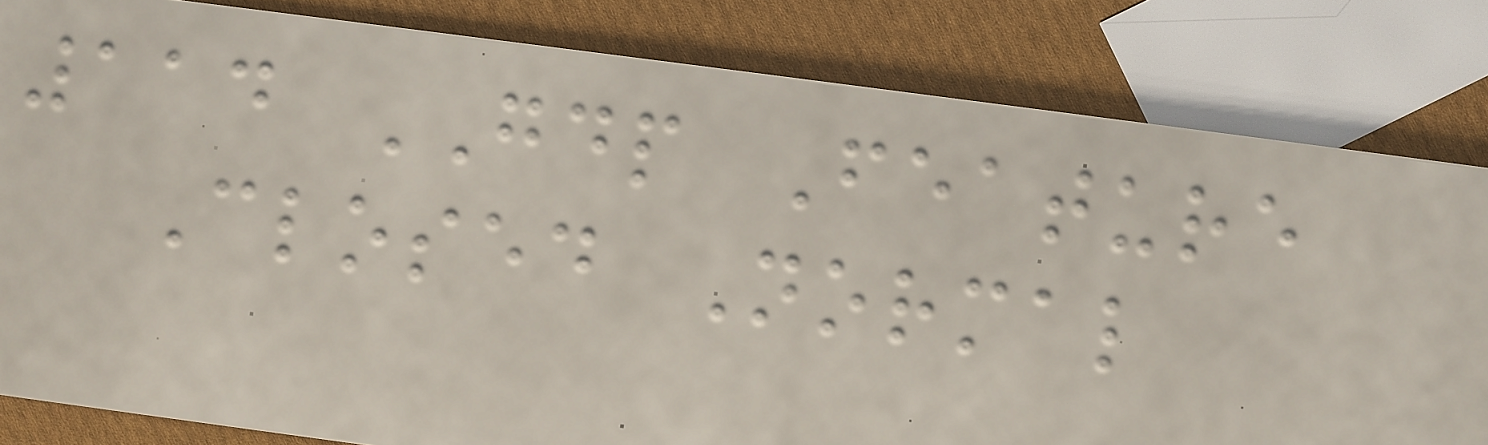114 GDP Feature
Closed Normal
